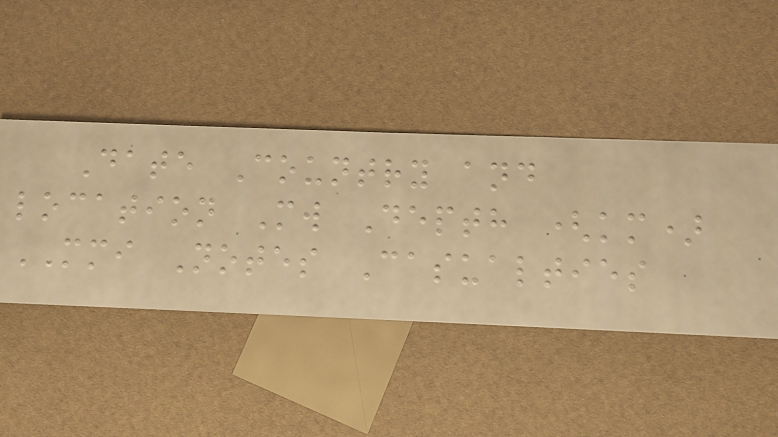Date Country and
location Mw Depth (km)
MMI Notes Casualties
